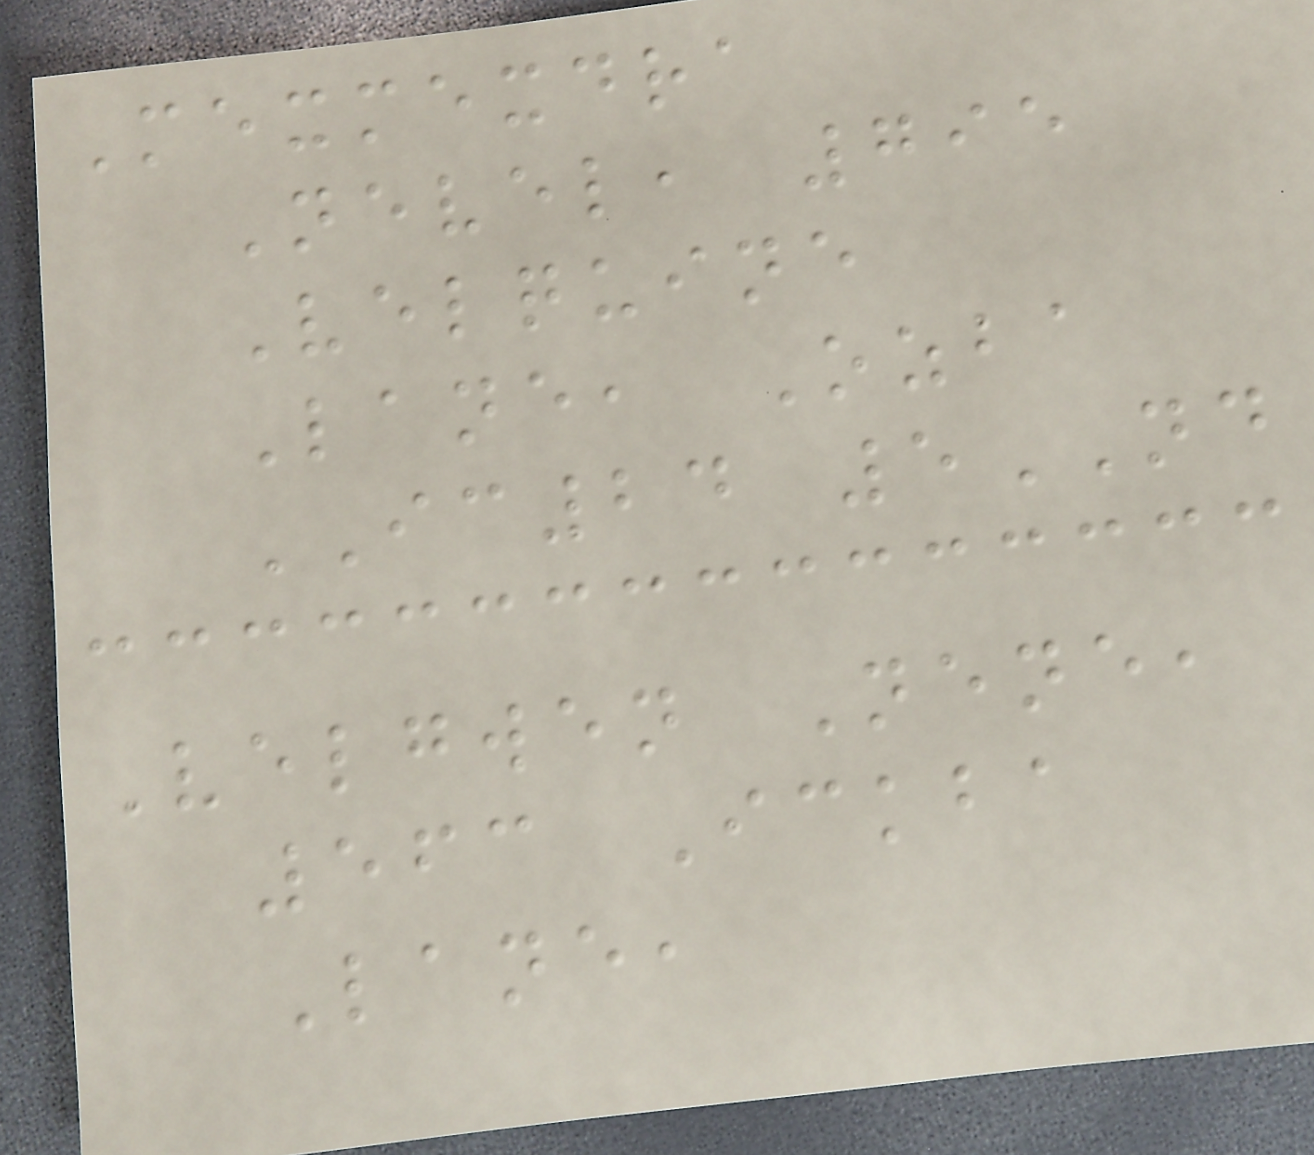Mexmexdra
Nevel, 795
Velquine
Lane, Ozba
IC24 5ND
Velgwen Nene,
563 Ickba
Lane,
